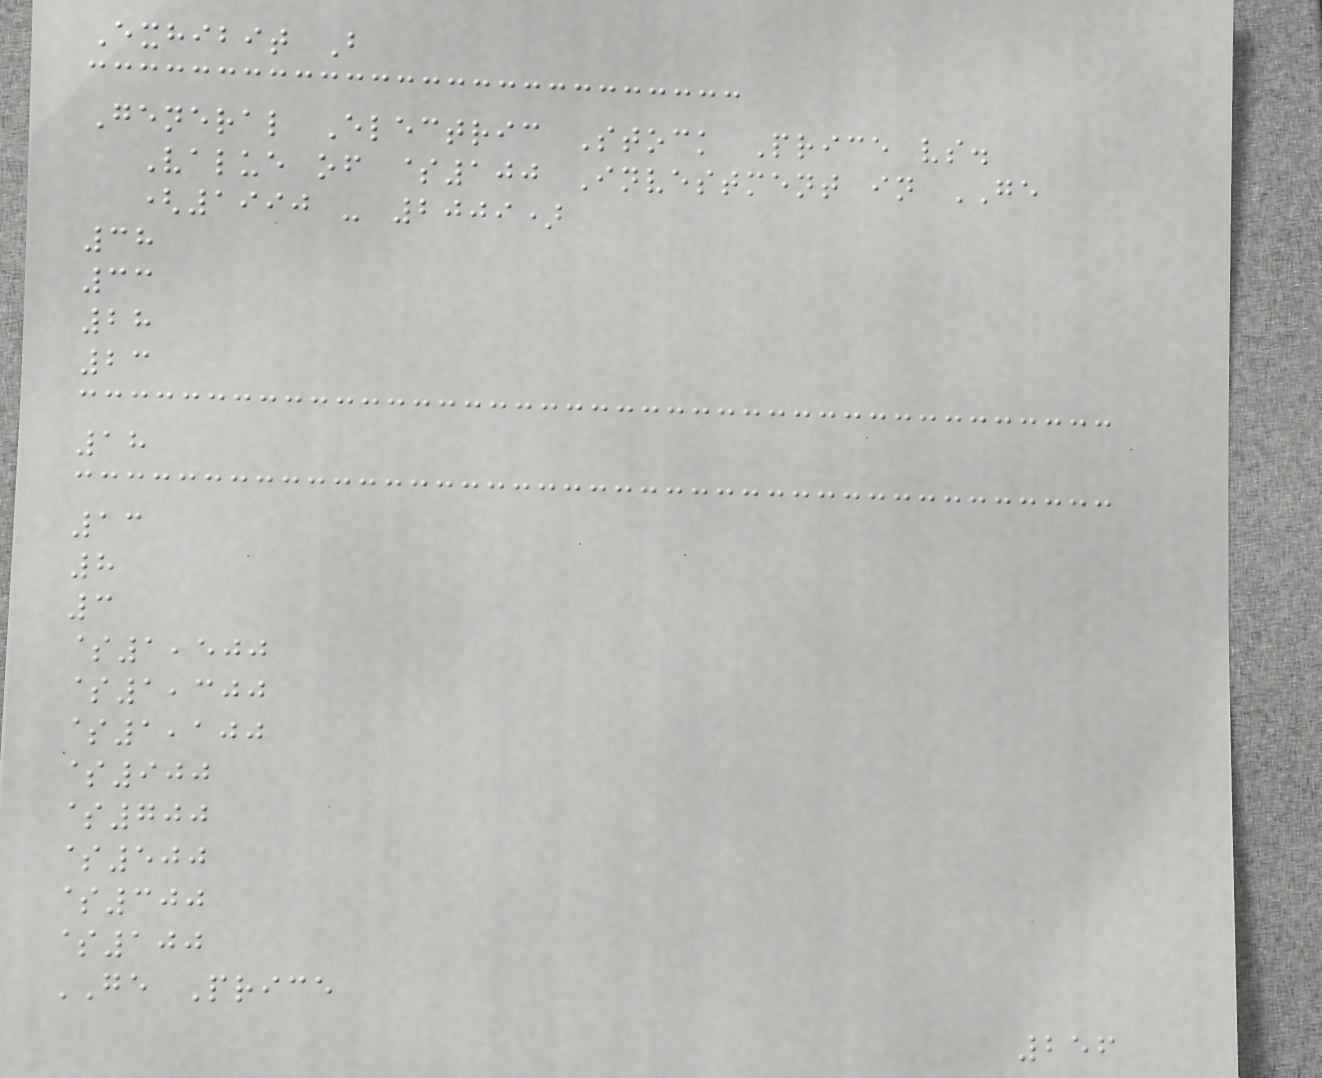Exhibit B
General Electric Stock Price vs.
Value of $100 Investment in GE
(1990 - 2009)
38
33
28
23
18
13
8
3
$1,500
$1,300
$1,100
$900
$700
$500
$300
$100
GE Price
256
